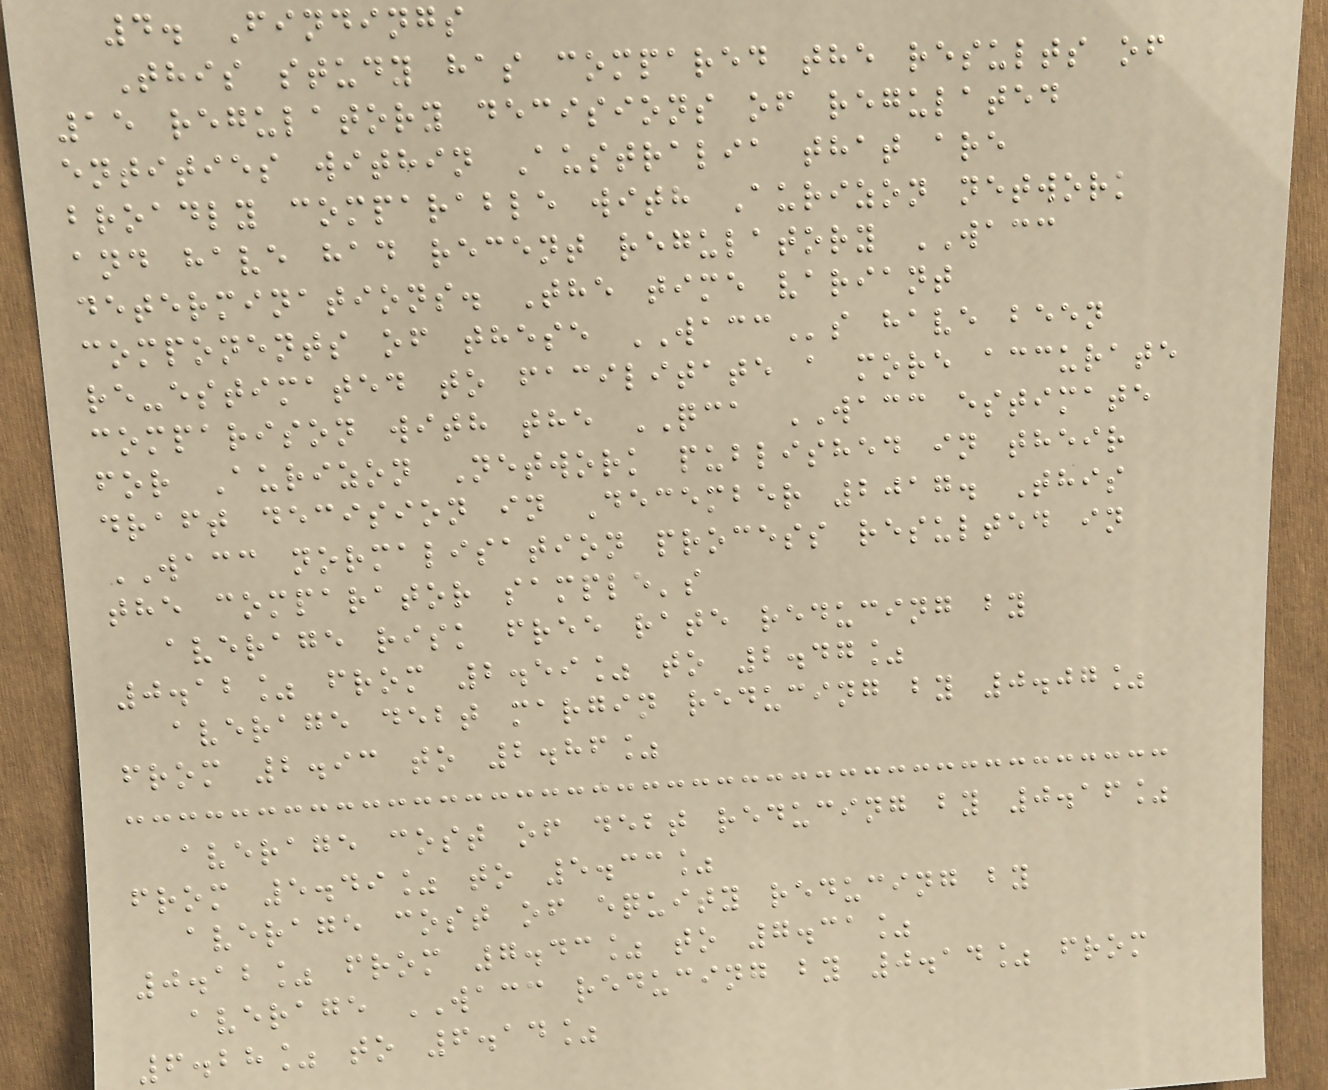4. Findings
This study has compared the results of
15 regulatory decisions of regulated
entities within Australia that are
broadly comparable with Aurizon network
and have had recent regulatory WACC
determinations. The time variant
components of these WACCs have been
re-estimated to facilitate a more accurate
comparison with the QCA WACC estimate
for Aurizon Network published in their
draft decision in December 2017. This
WACC normalisation process resulted in
the comparator sample's
average risk free rate reducing by
0.12% from 2.59% to 2.47%
average debt margin reducing by 0.07%
from 2.93 to 2.86%
average cost of debt reducing by 0.16%
from 5.49% to 5.33%
average cost of equity reducing by
0.12% from 7.43% to 7.31%
average WACC reducing by 0.14% from
6.28% to 6.14%
